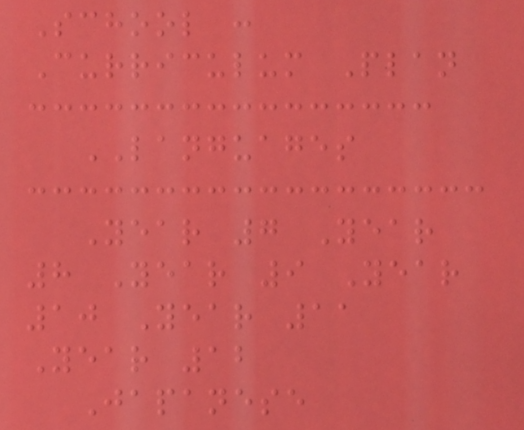School :
Curriculum Plan
LANGUAGES
Year 7 Year
8 Year 9 Year
10 Year 11
Year 12
Japanese
